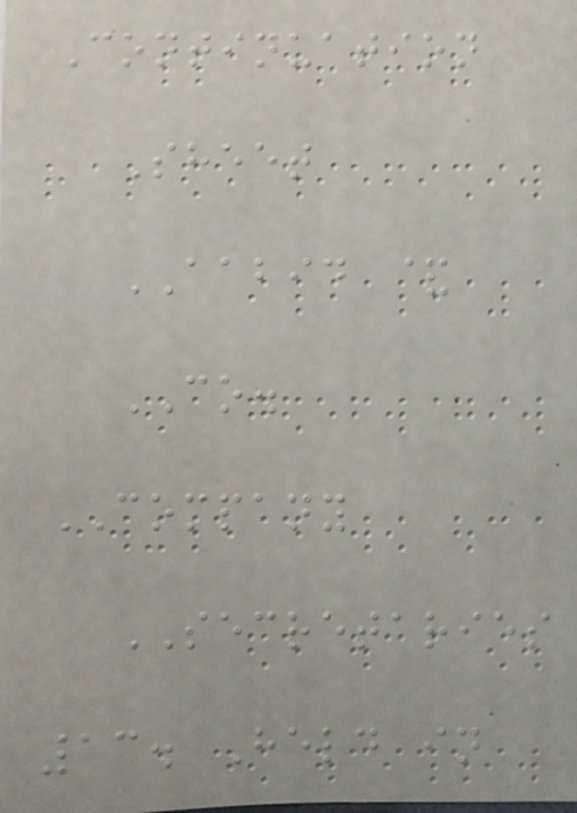Continuation
Sheet
AABID &
CO.
COMPANY
SECRETARIES
13. Held in
